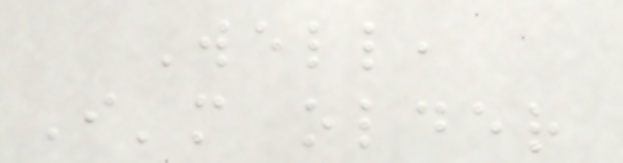Well,
I'm older
